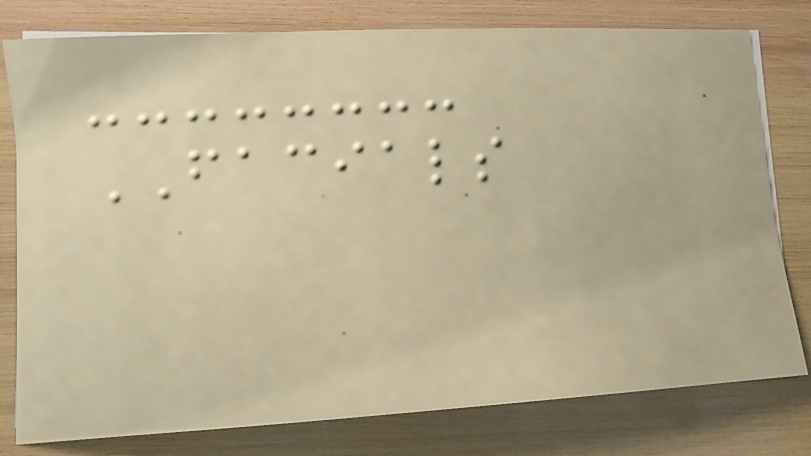FACIALS
